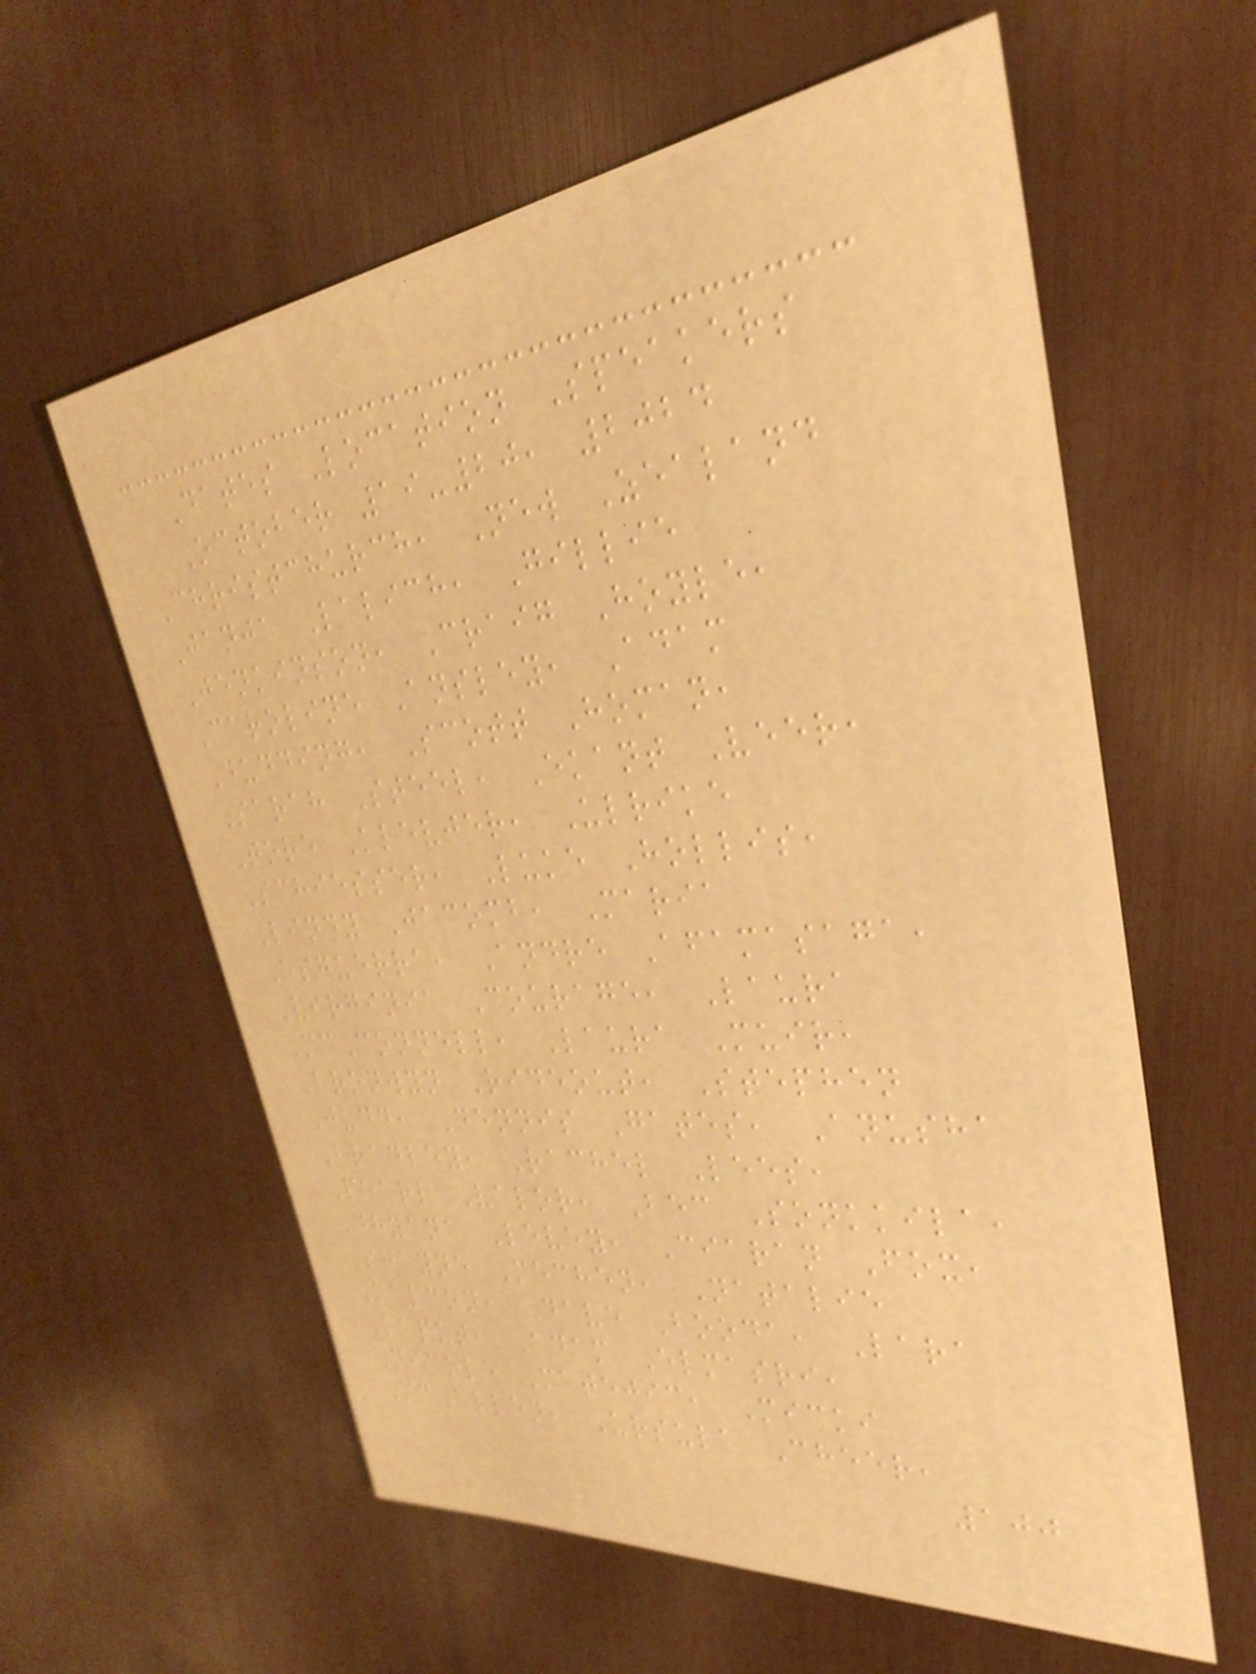Dates Location Speakers
October 19-20, 2024
Christchurch, New Zealand
Janja Lalich, Gillie
Jenkinson, Craig Hoyle,
Caroline Ansley, Adam
Dudding, Scott Homan,
Sarah Steel, Ekant Veer,
Tore Klevjer, Ulrike
Schiesser, Luke Hollis,
Lindy Jacomb, Maria
Esguerra, Andre Afamasaga,
Virginia Courage, Laura
McConnell, Laura Muir,
Bronwyn Rideout, Stephen
Judd, Dennis Gates, Anusha
Bradley, Rachel Lees,
Pearl Valor, Bec Sonkkila,
Dhyana Levey, Ciaran Fox,
Shayne Mechen, Natalie
Malcon, Dave Booda, Lara
Kaput, Adam Elmasri,
Nicole Matejic, Micki
McAllen, Ursula Cheer,
100
